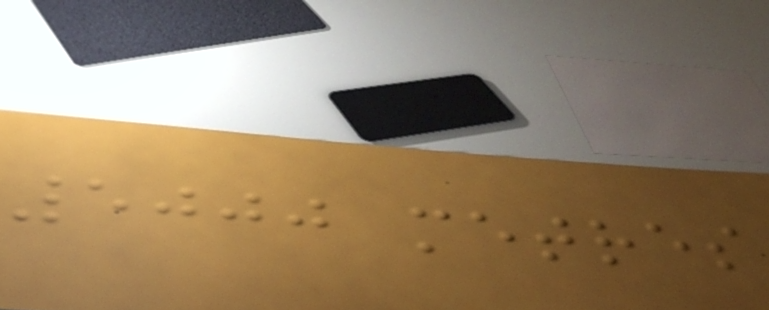5000 metres
